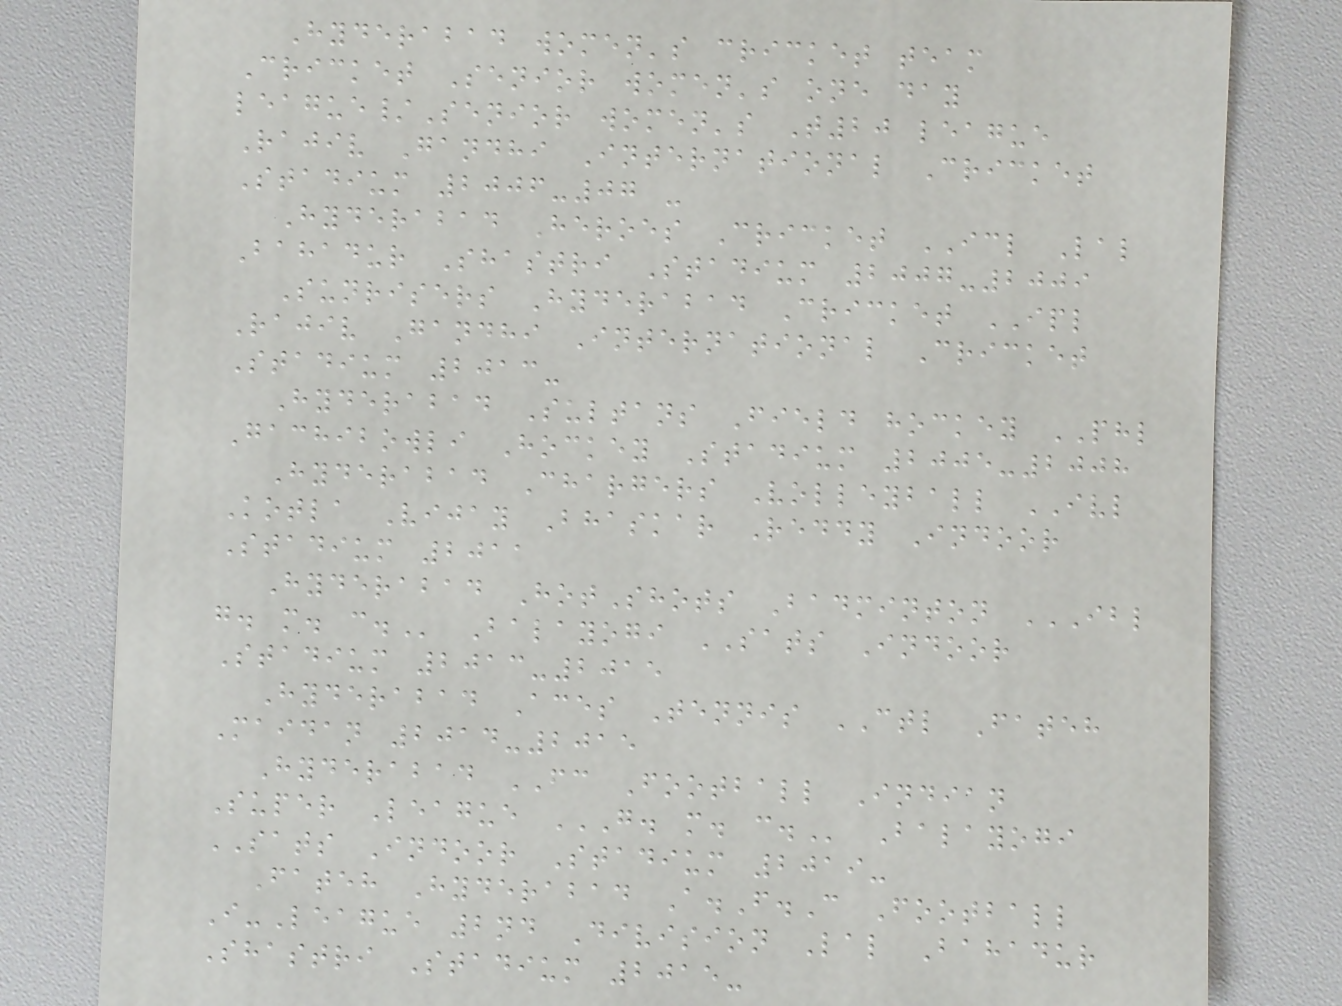Hyderabad women's cricket team
Cricket Senior women's one day
league/Senior women's T20 league
Rajiv Gandhi International Cricket
Stadium 2006-07 -
Hyderabad Heroes Cricket ICL Lal
Bahadur Shastri Stadium 2007-2009
Sunrisers Hyderabad Cricket IPL
Rajiv Gandhi International Cricket
Stadium 2013-
Hyderabad Sultans Field hockey PHL
Gachibowli Hockey Stadium 2005-2008
Hyderabad Chargers Volleyball IVL
Kotla Vijay Bhaskar Reddy Indoor
Stadium 2011
Hyderabad HotShots Badminton IBL
G. M. C. Balayogi SATS Indoor
Stadium 2013-2015
Hyderabad Aces Tennis CTL Fateh
Maidan 2014-2015
Hyderabad FC Football Indian
Super League G. M. C. Balayogi
SATS Indoor Stadium 2019-
Fateh Hyderabad A.F.C Football
I-League 2nd Division Lal Bahadur
Shastri Stadium 2015-
